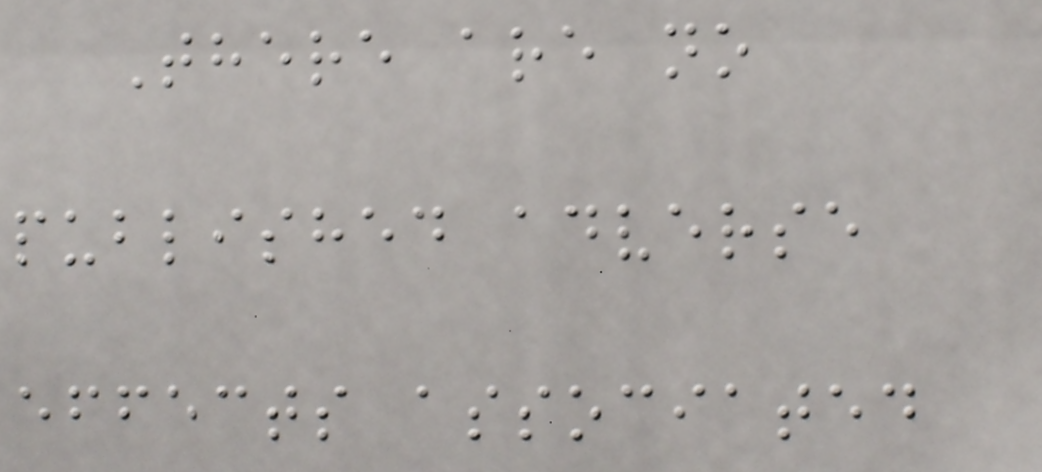There are no
published adverse
effects associated
